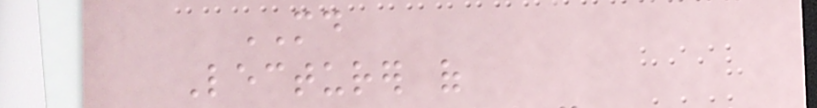MD
Lecturer of
